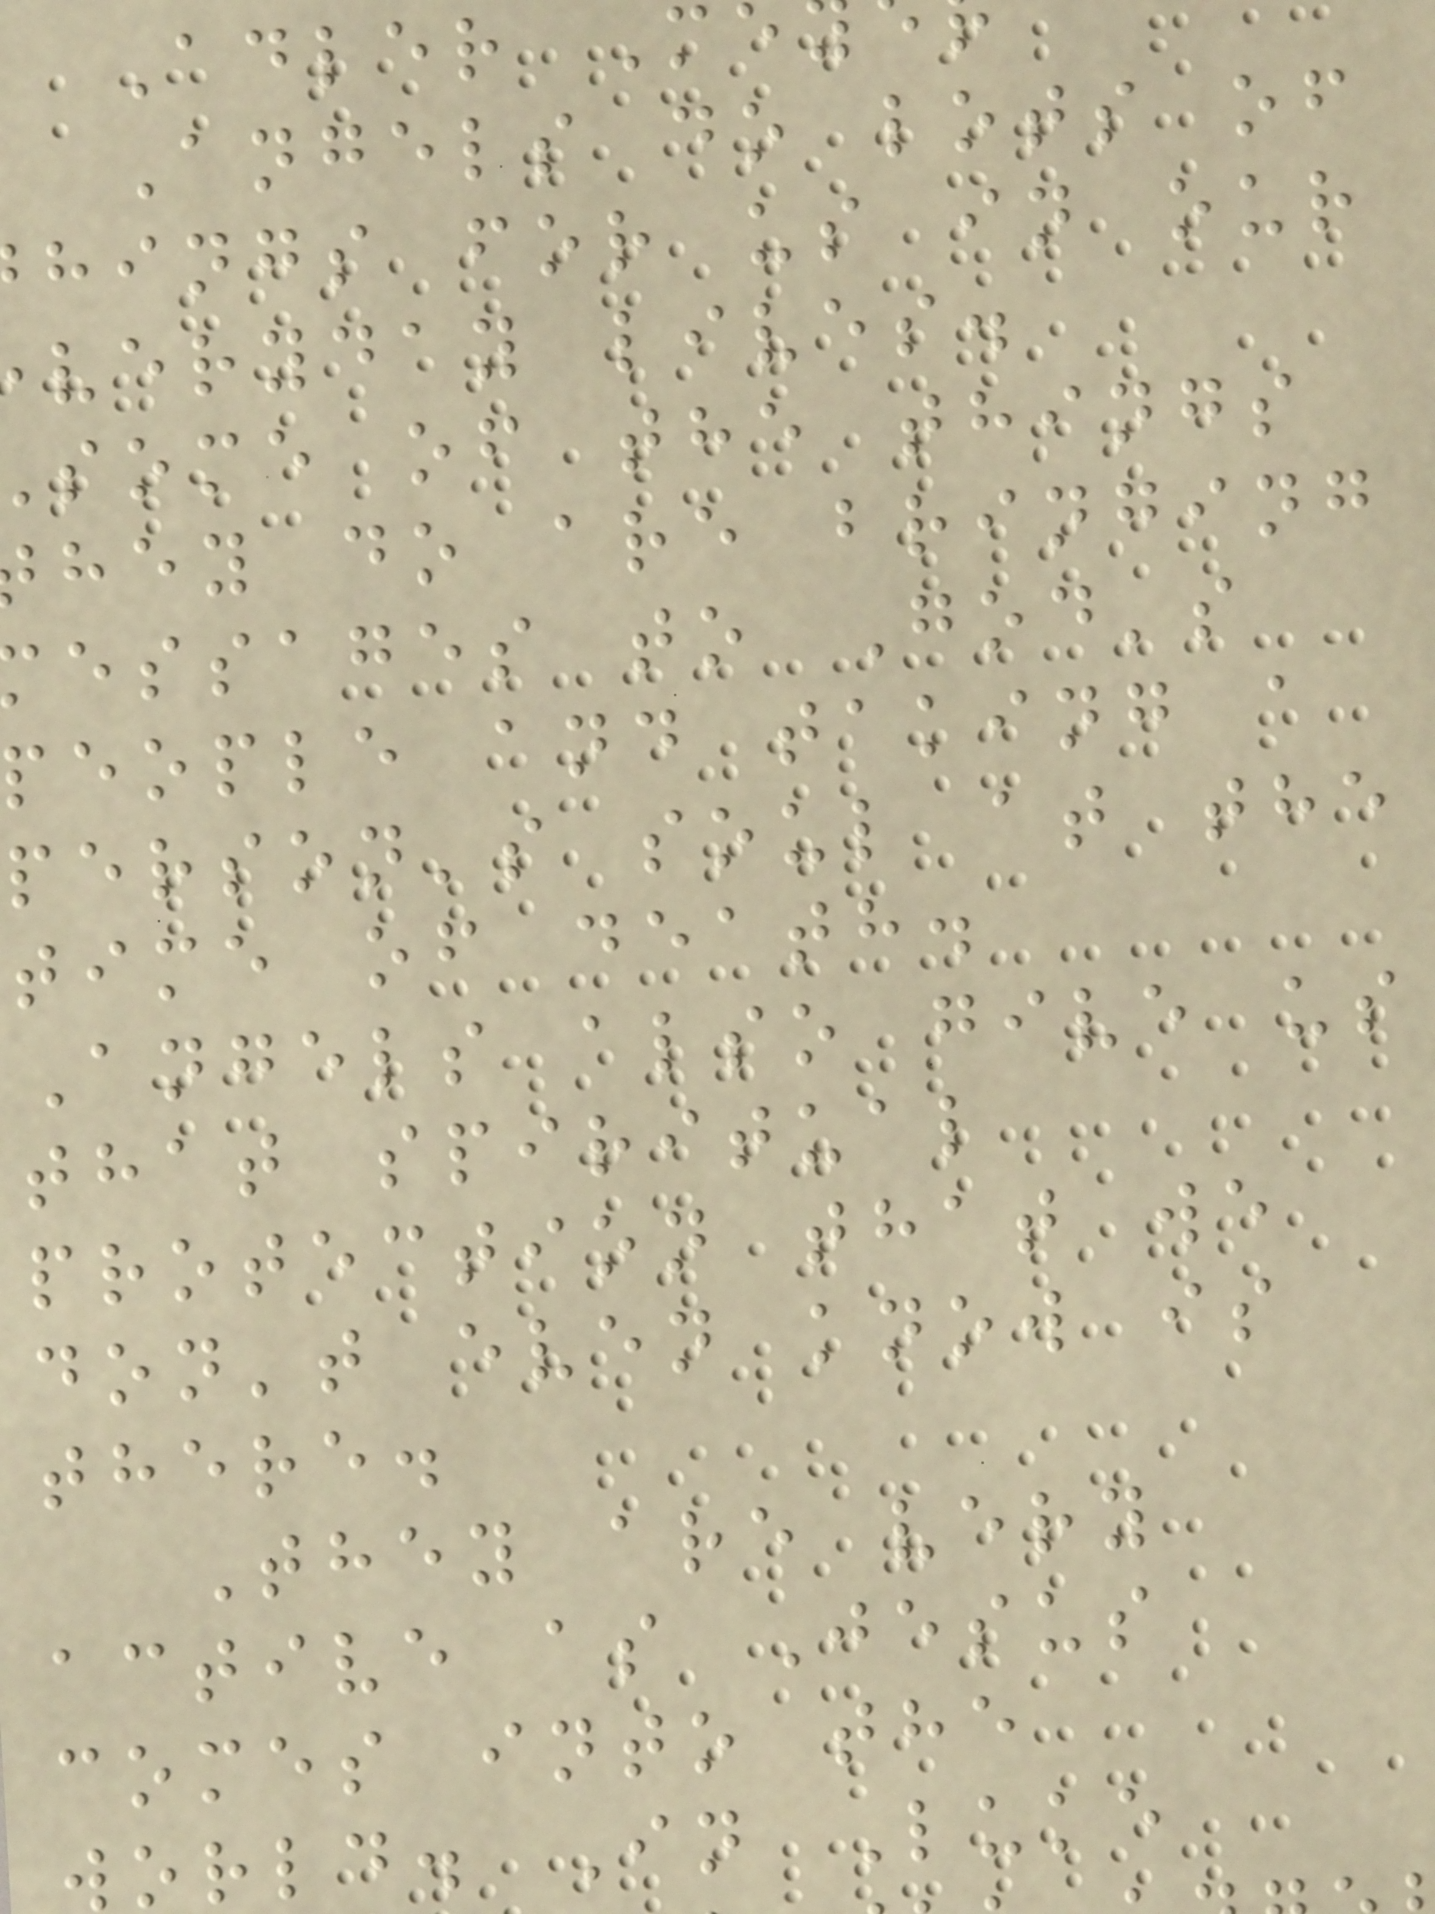Adler M
Angels do lots of
hings for us in our
veryday lives.
some of the things
hey do are bringing
essages to God's
people and taking a
person's soul at the
time of death.
Angels also give us
that spiritual
protection that we
don't even know is
there.
They are very
active as Jesus
comes into the
orld. In Luke
